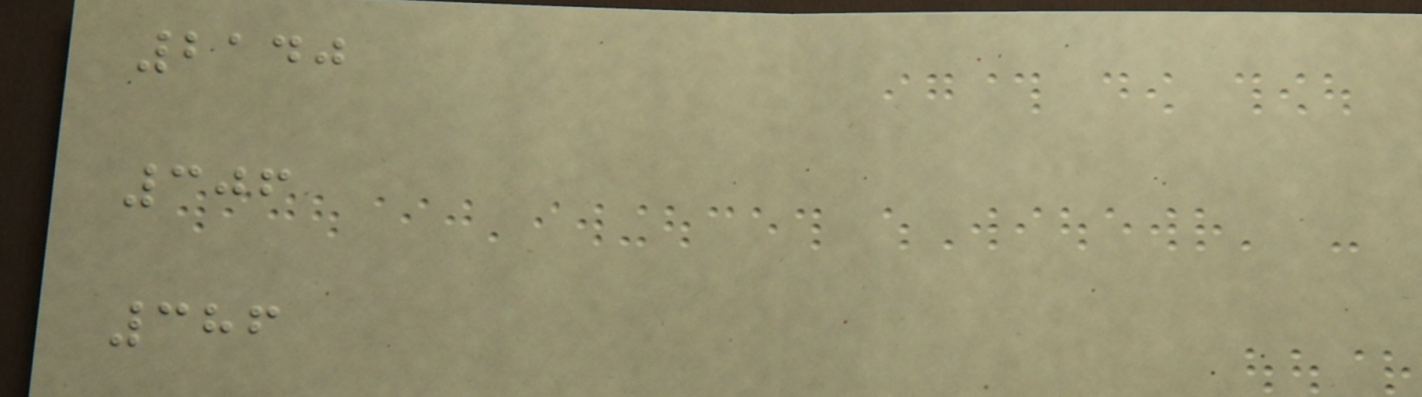2140
306
386
